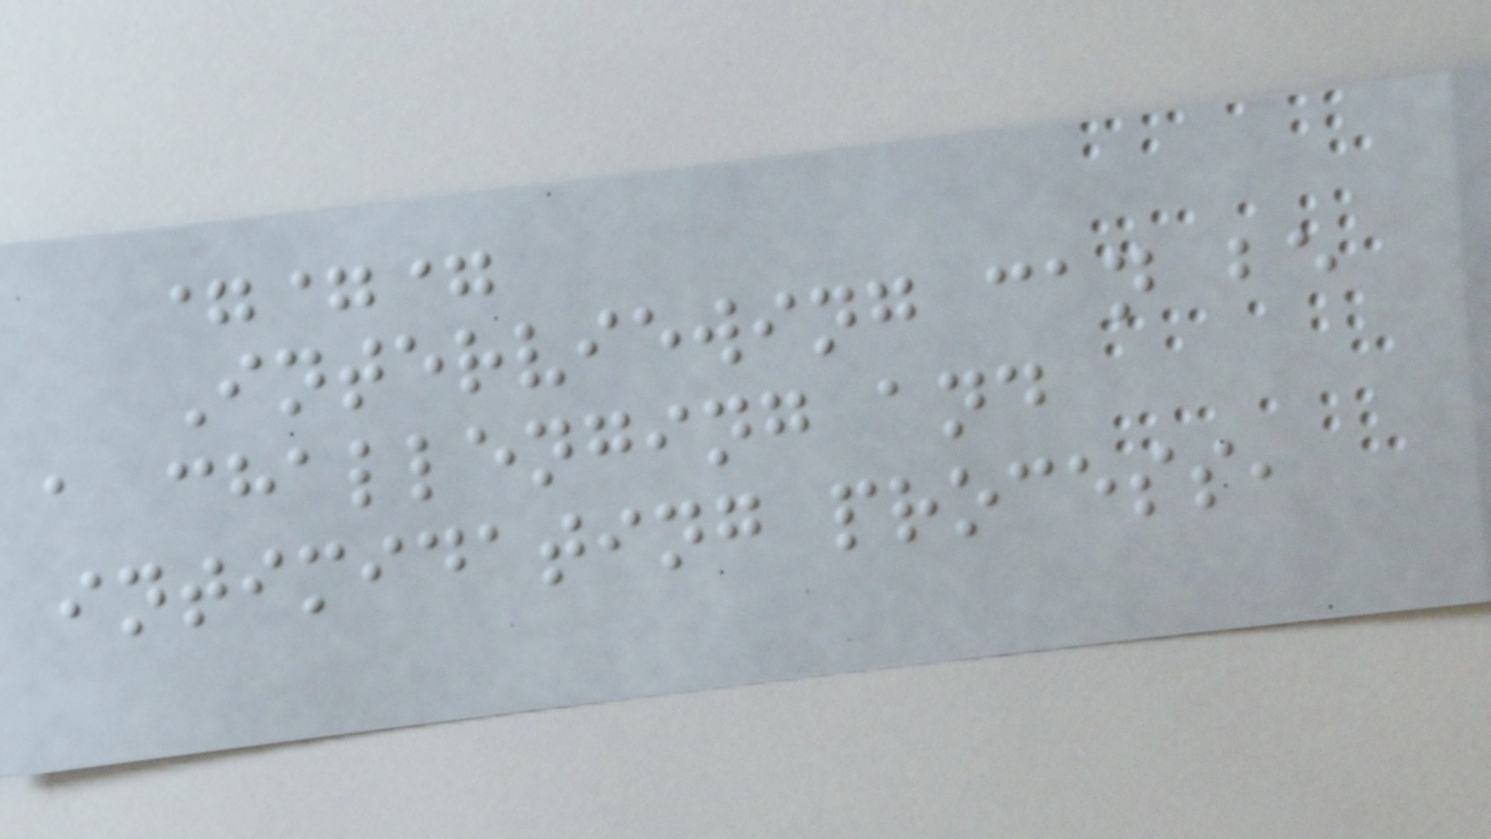===
Interviewing can be
a challenging and
intimidating process,
